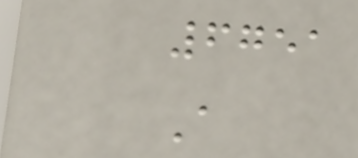6751
A
